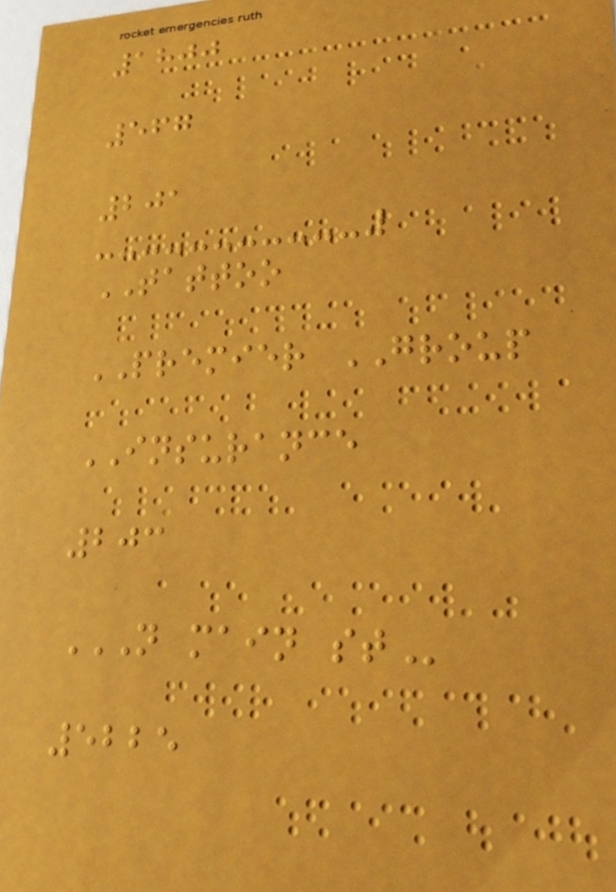1800
567
201
TATTOO
PREMIER GROUP
INSURANCE
203
N MAIN ST
5225
